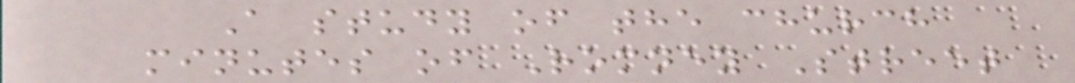A study of the church
minutes of Romney Street
